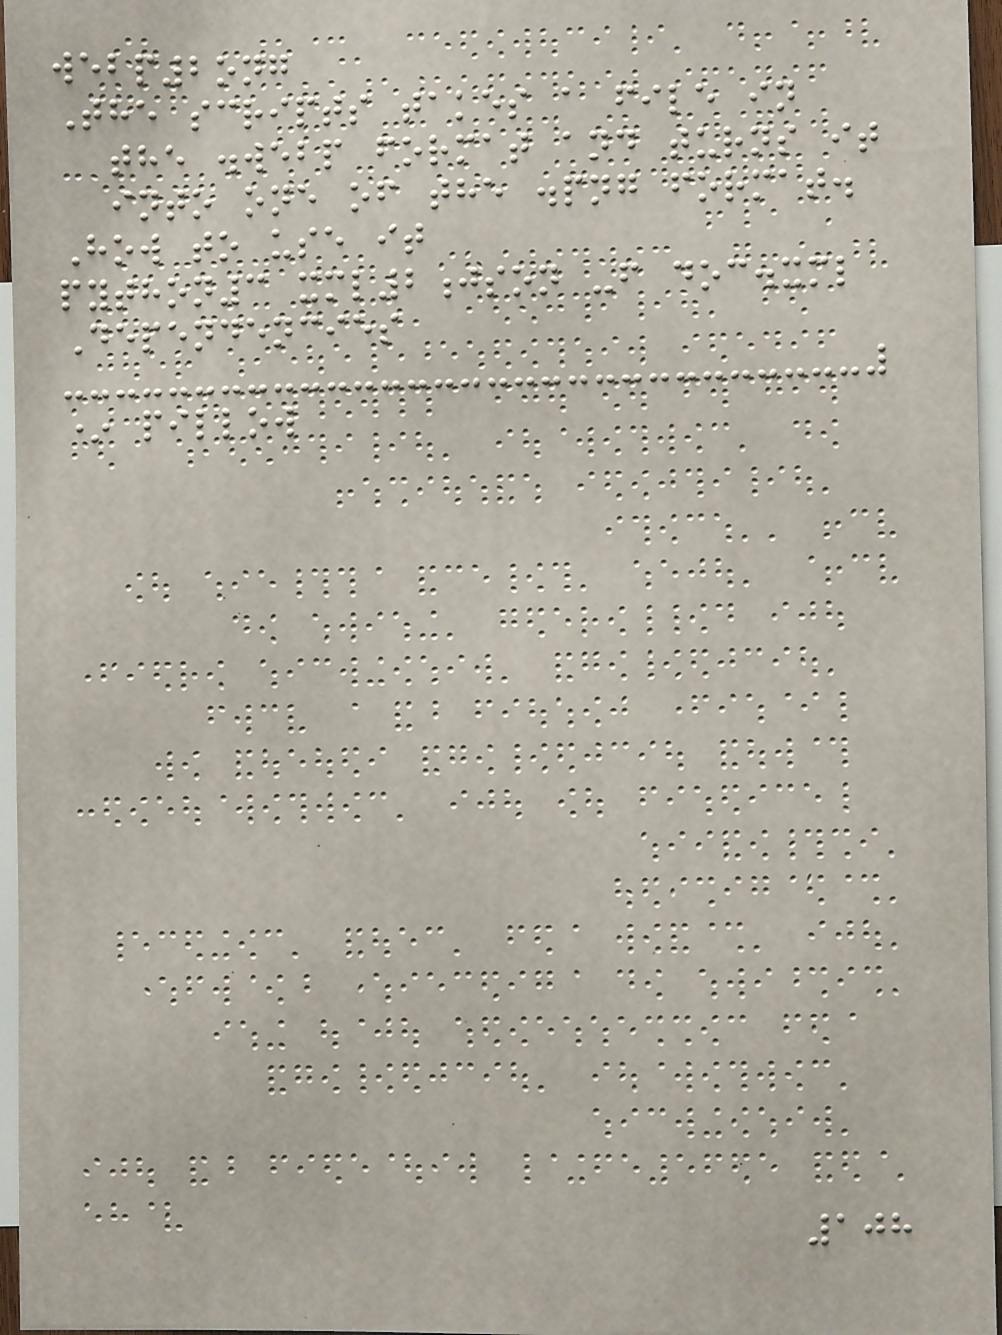webp2ong
The scripts takes a file in
the .webp format and turns it
into one of the .png format.
How to use it
python3 xml2json -f doc.xml
Dependencies
* pillow
108
